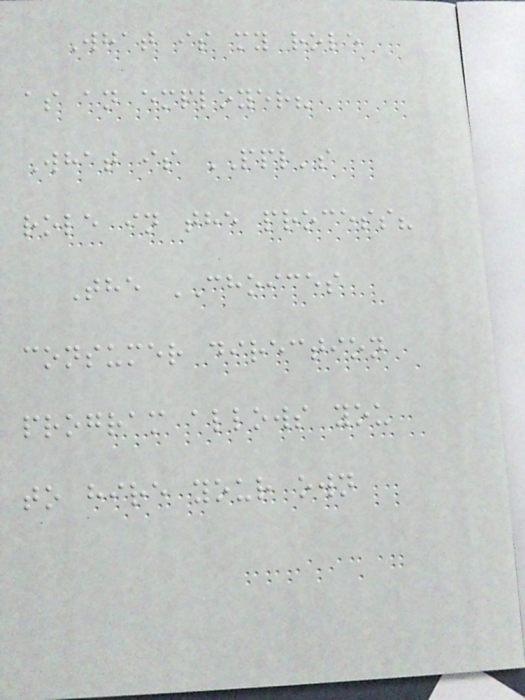What is my role
as an employer?
What is PPL's
role in the process?
The CHOICES
consumer direction
program allows you
to hire your own
